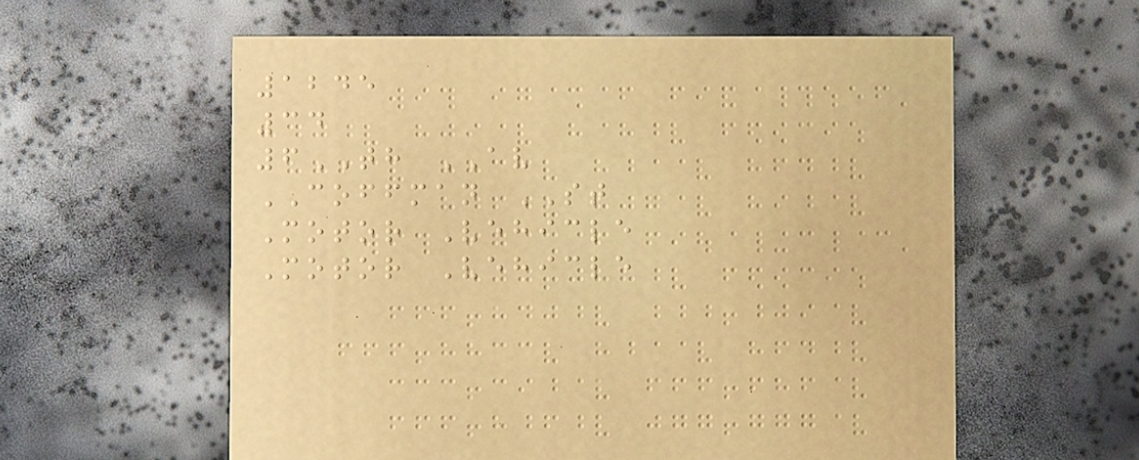1245
34
6TH AV
COFFMAN ST
Motor Vehicle
Motor Vehicle
